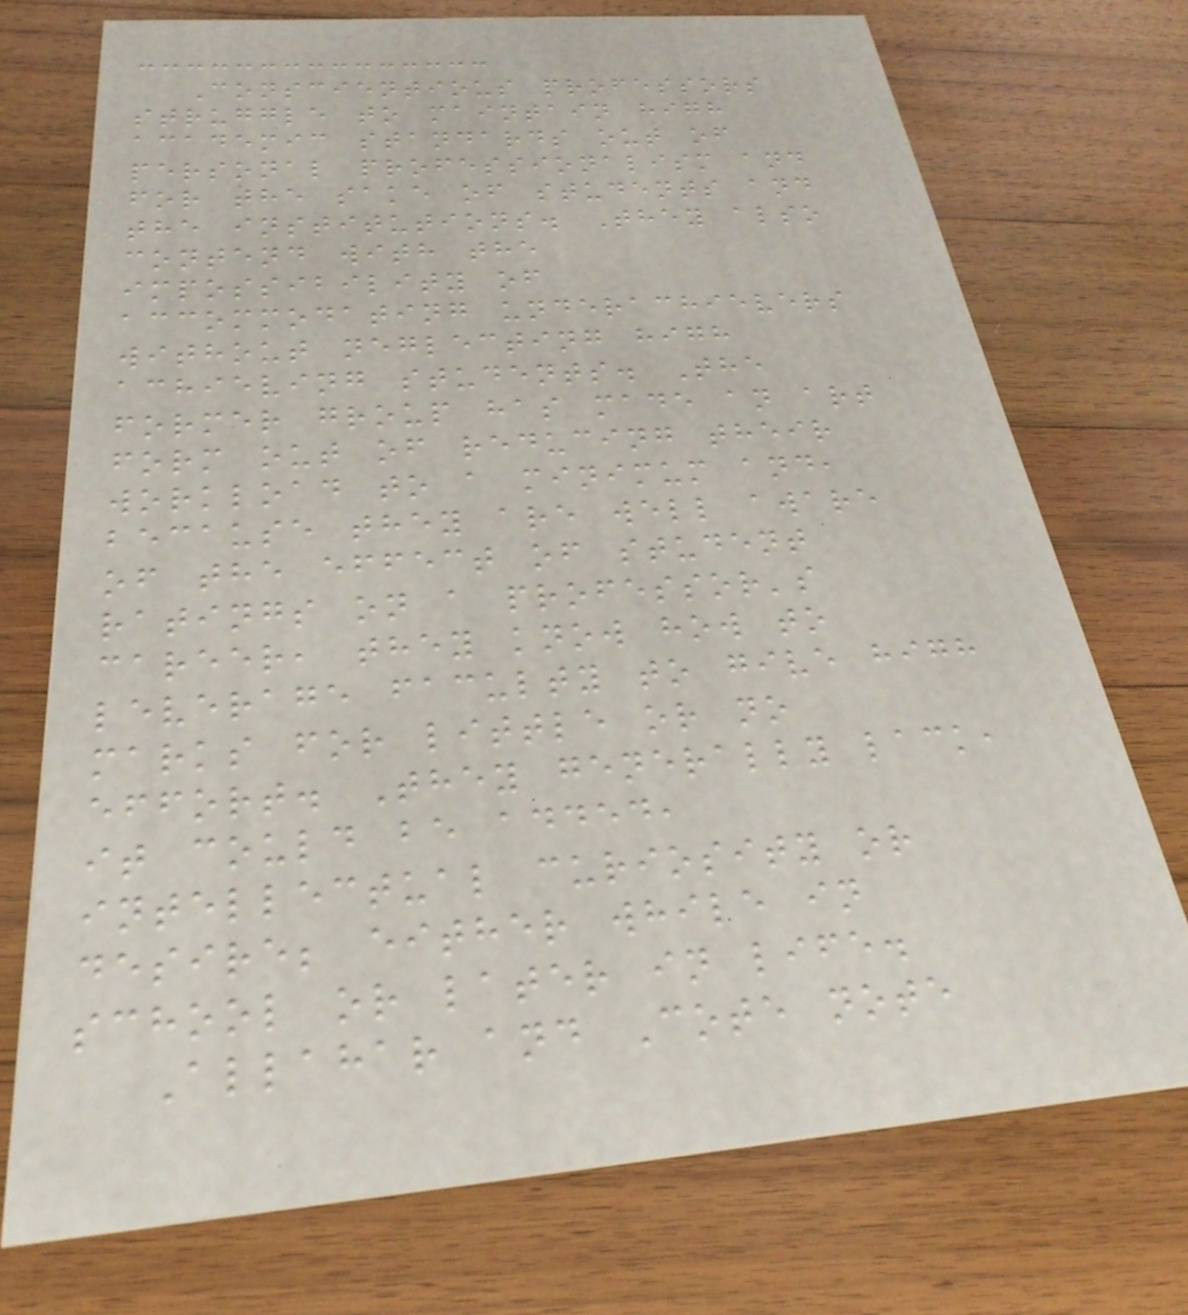Conscientious professors
struggle to maintain high
academic standards out of
personal professionalism and
for the sake of students and
the institutions. They also
contend with the
impossibility of
accommodating underachievers
without neglecting high
achieving students. The
former group has made an art
form out of reducing their
workload to a minimum and,
because they are well aware
of the effect of student
ratings on a professor's
career, they know how to
leverage faculty to give high
marks for little or no
effort. They generally lack,
it could be added,
intellectual curiosity or
desire; either while in
school or later in life.
Allahar and Cote note
